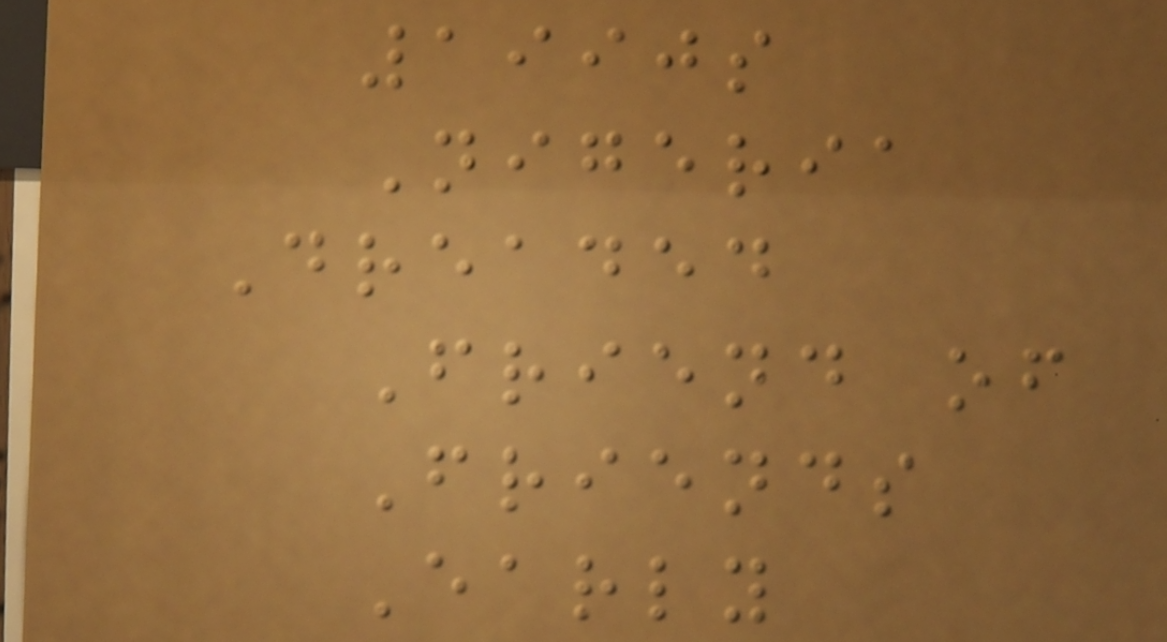1990s
Nigeria
Dreaded
Friend of
Friends
Early
